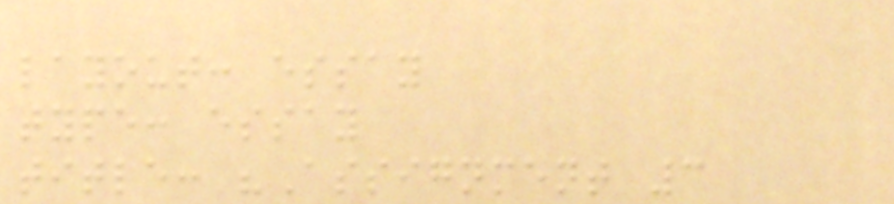layout: essay
type: essay
title: "Assignment 3
